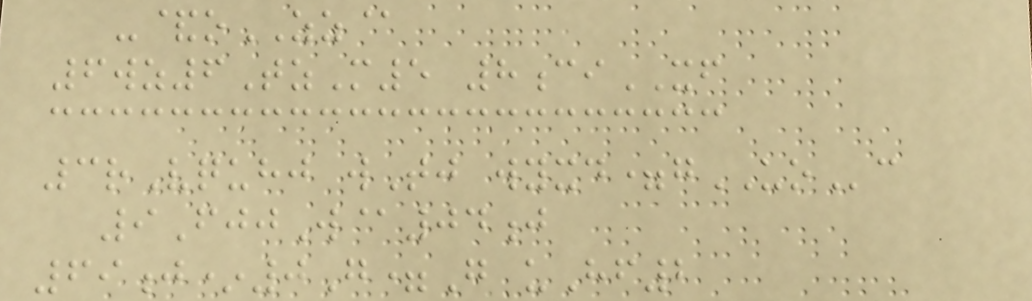-&oZZ@
6wz6TzM5 8ciXF
3rVquhj wTj wyxd=gUOc
9FjjW@04j
69j*0G=G uHf2
